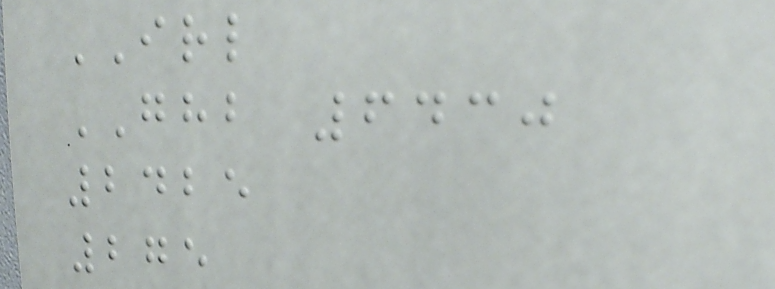IRL
GHB 6430
2425
275
